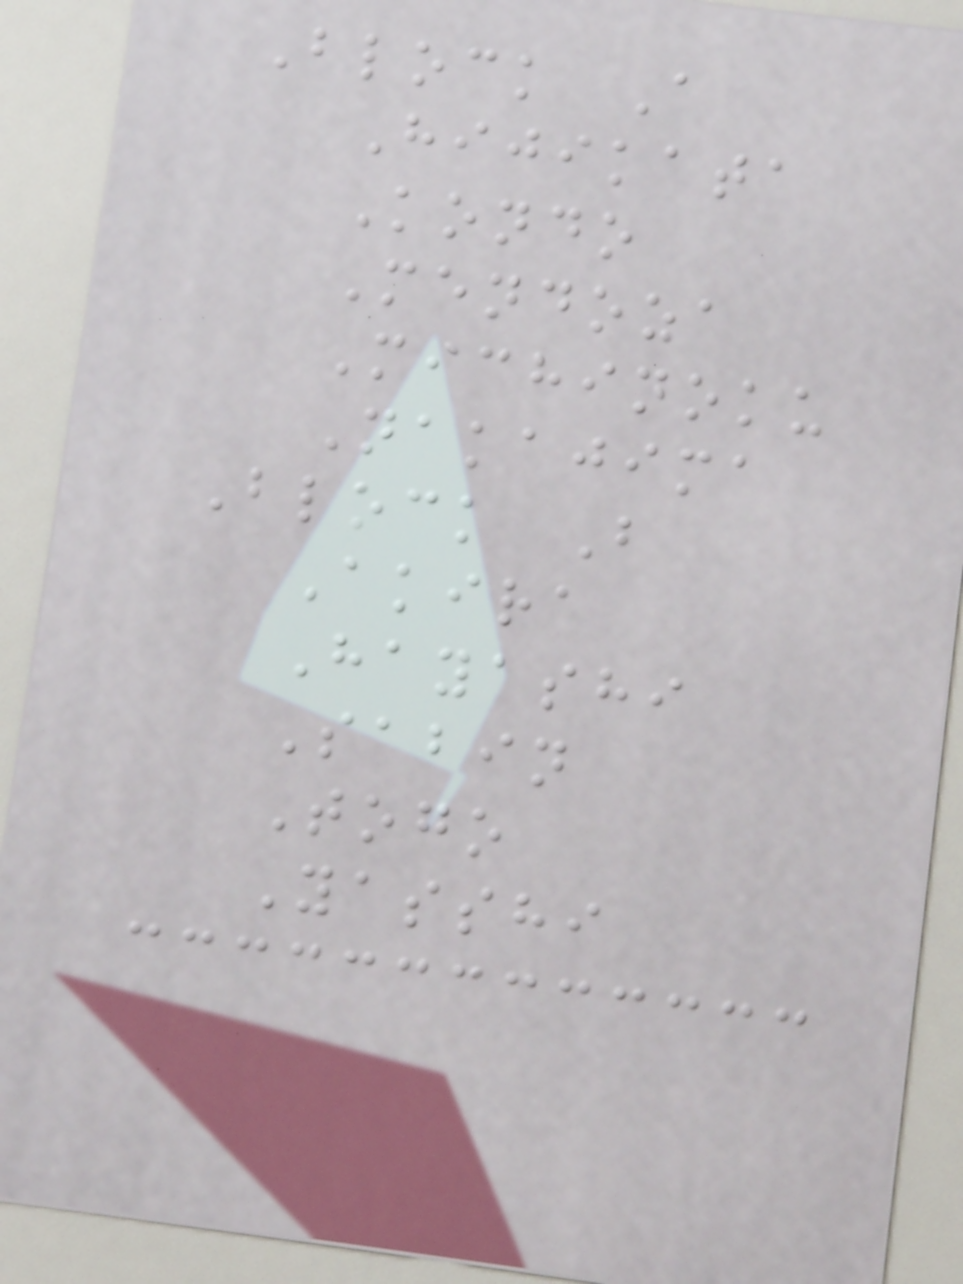Block A
Hijikata
Kondo
Mendoza
Michinoku
Nakajima
Block B
Akira
Hayashi
Sabin
Togo
Yasshi
